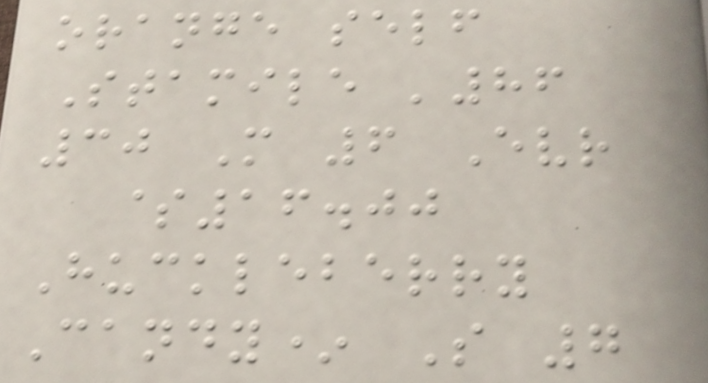orange self
Stamile '86
30 M 6 Evr
$16.00
Huckleberry
Candy* S 7
